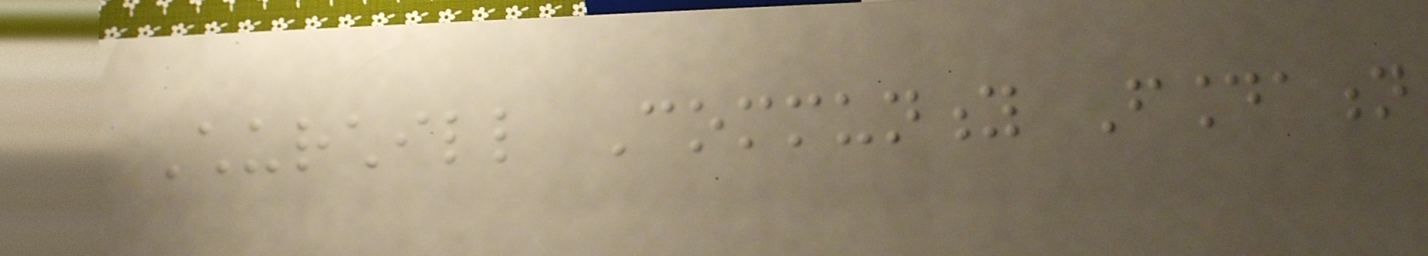Churchill Community Foundation
